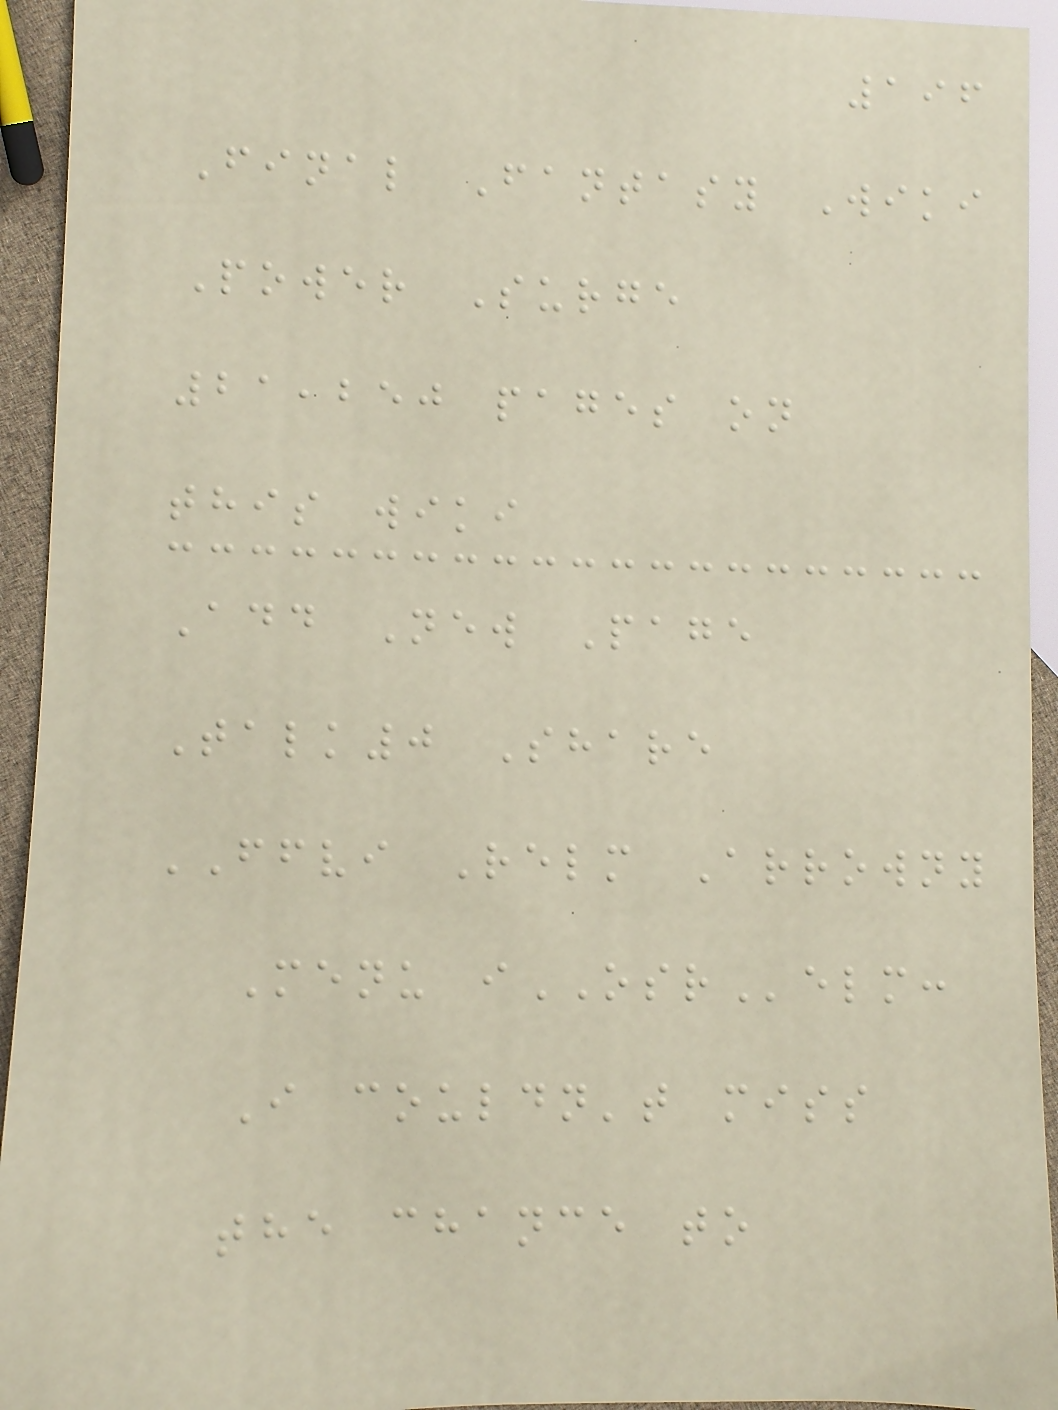196
Final Fantasy Wiki
Power Surge
21,250 pages on
this wiki
Add New Page
Talk0 Share
FFVI Relm Arrowny
Menu iOSRelm:
I couldn't miss
the chance to
